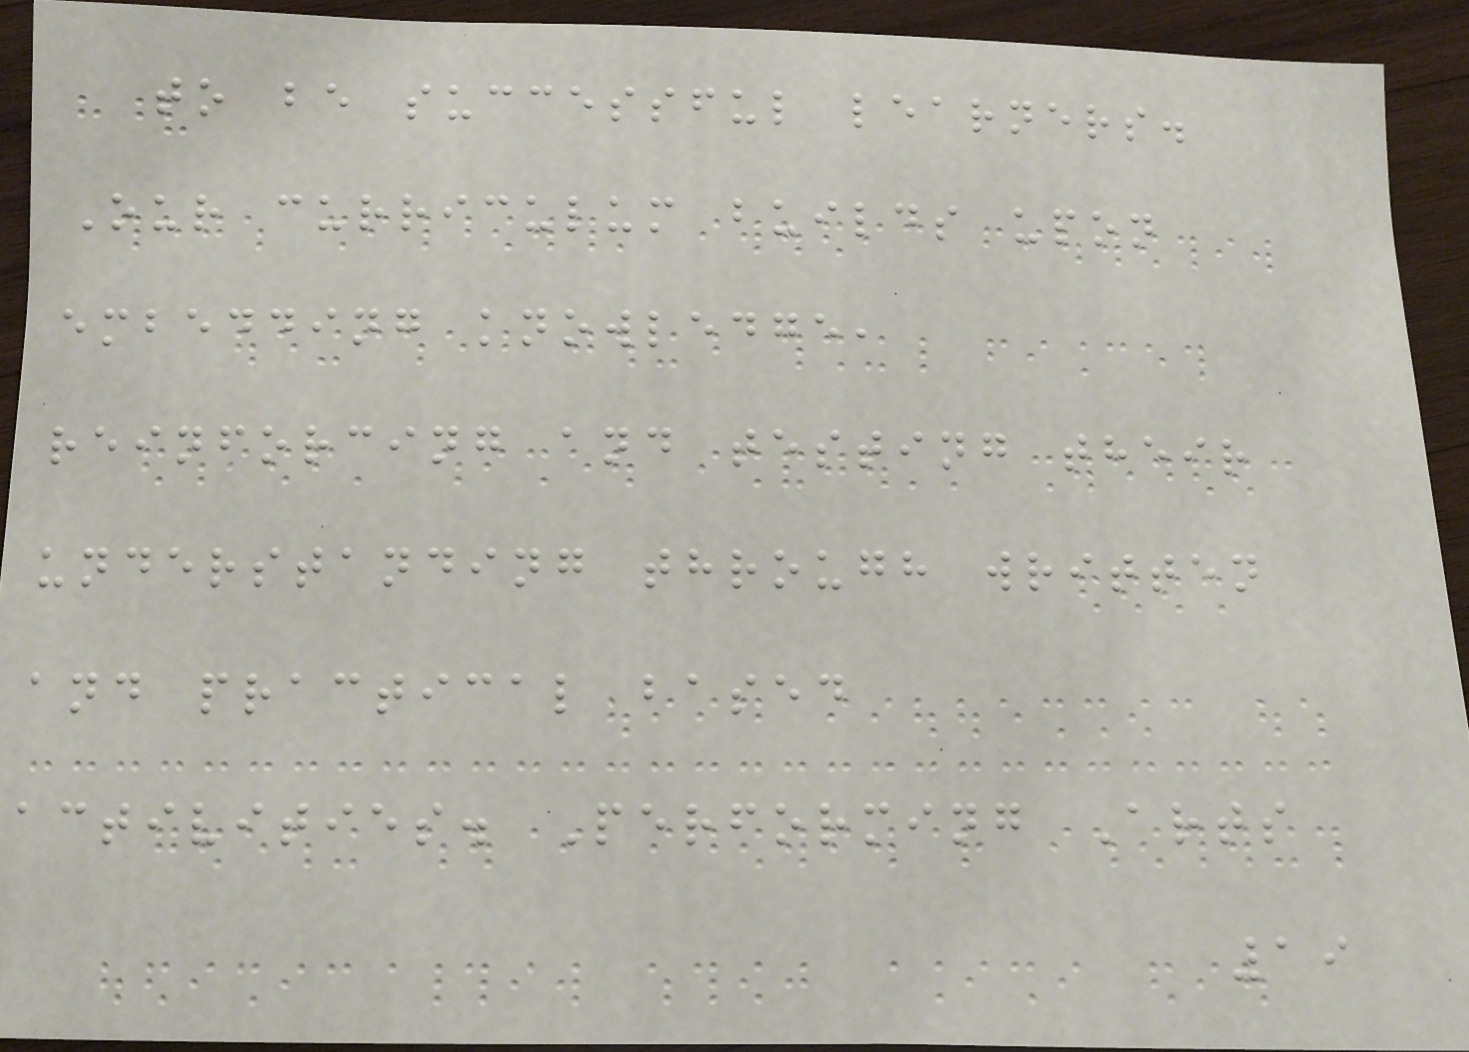to be successful learners.
Our curriculum builds upon
embedding knowledge,
reinforcing and testing their
understanding through written
and practical based
activities. Performing Arts
19
